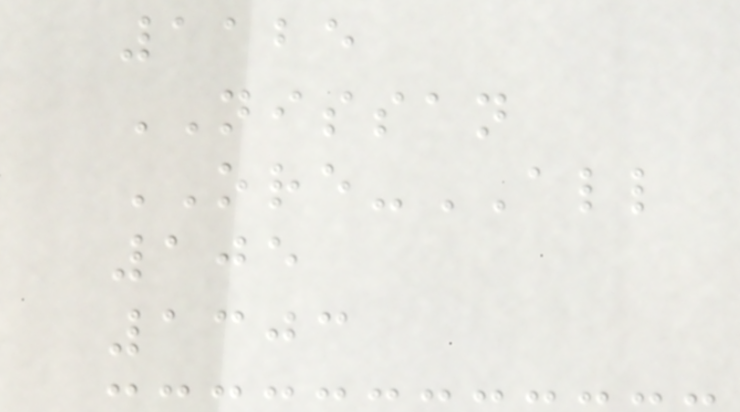1125
NISSAN
ORE-ALL
105
1303
